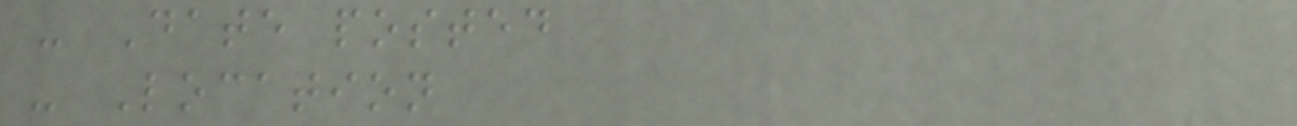- Date posted
- Location
